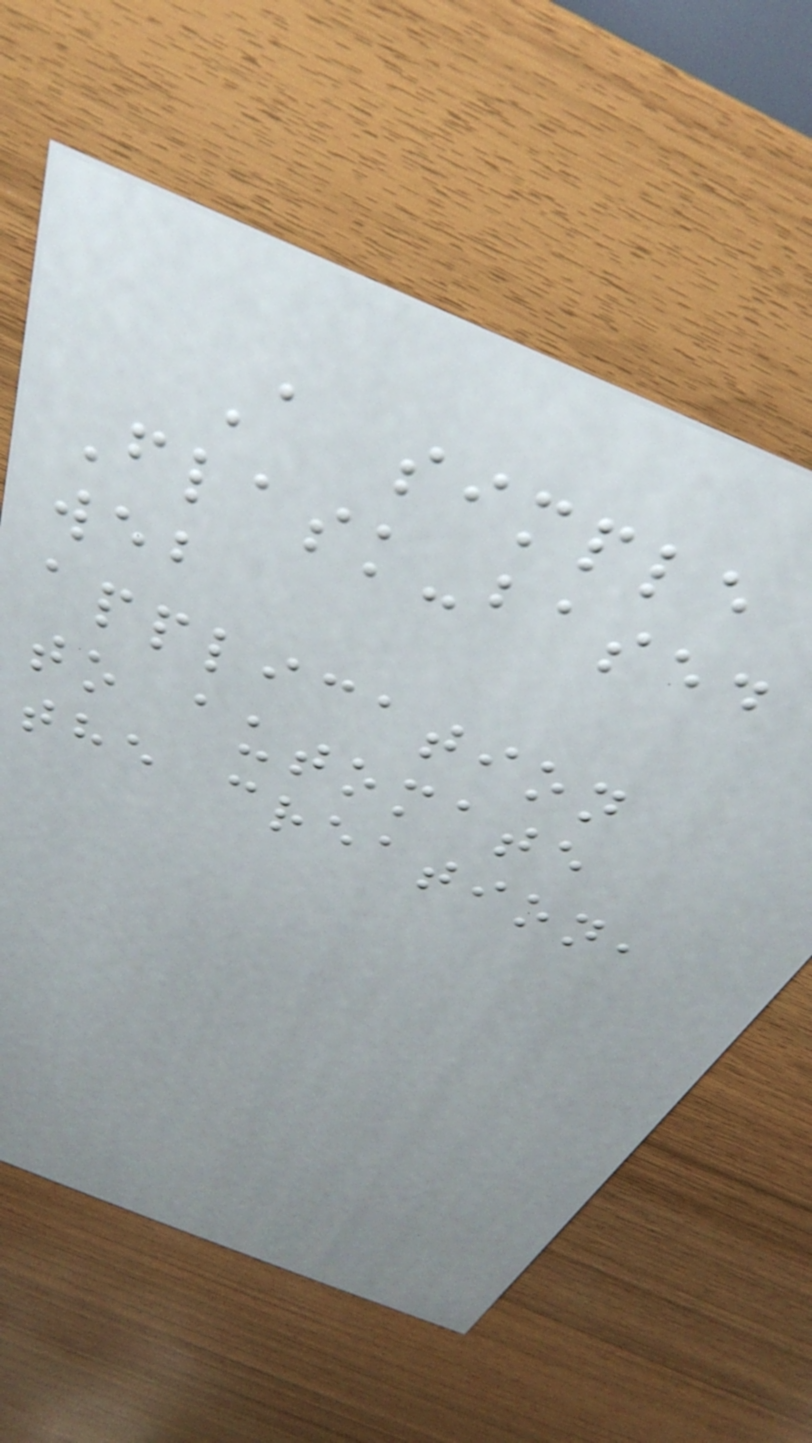A simple
Flask-based
web
application
to automate
the creation,
